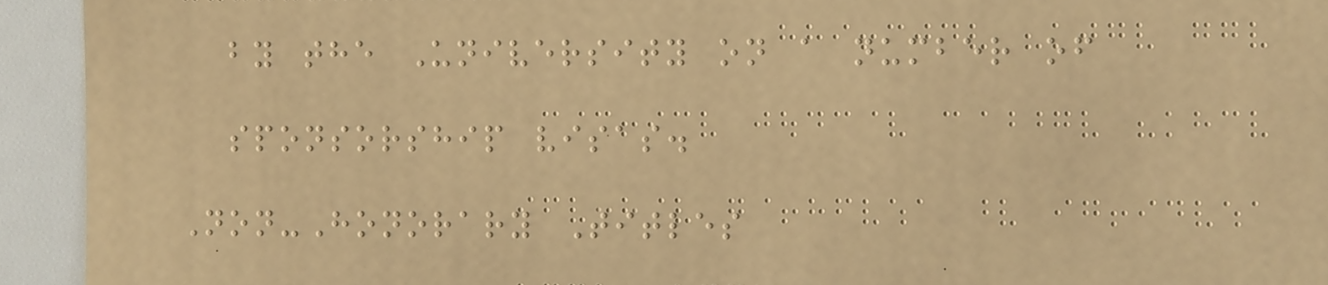by the University on a number of
sponsorship visas.
Non-Honorary Titles
